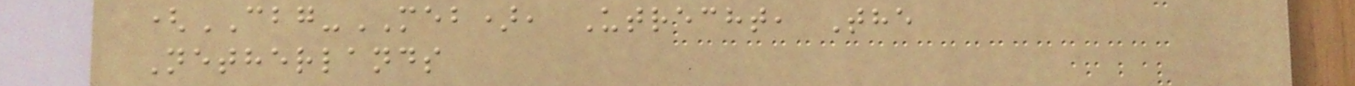(CBG-MEB), Utrecht, The
Netherlands
